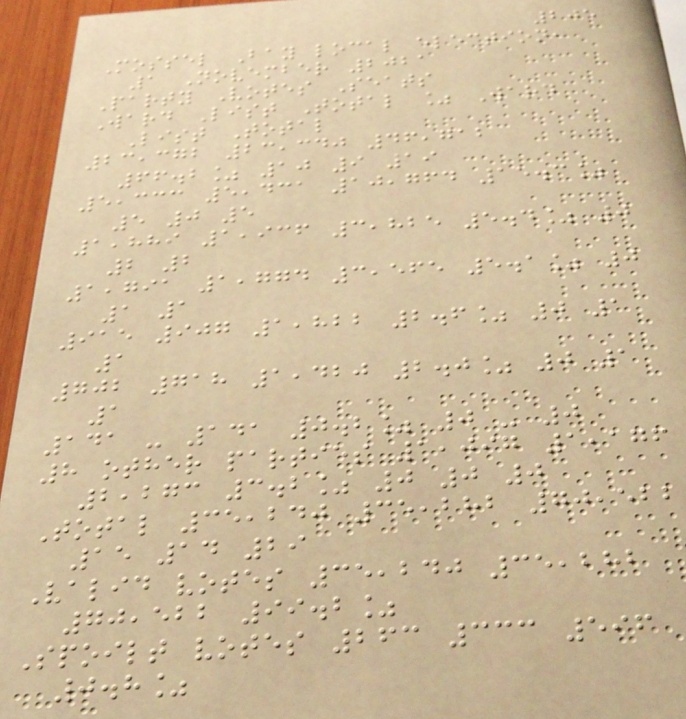205
Mossel Bay local election,
1 November 2021
Party Votes Seats
Ward List Total % Ward
List Total
23,372 23,340 46,712
66.2% 10 9 19
5,333 5,431 10,764 15.3%
5 0 5
1,889 1,936 3,825 5.4% 0
2 2
1,791 1,774 3,565 5.1% 0
1 1
915 907 1,822 2.6% 0 1
1
702 718 1,420 2.0% 0 1
1
141 - 141 0.2% 0 - 0
8 other parties 1,097 1,176
2,273 3.2% 0 0 0
Total 35,240 35,282 70,522
15 14 29
Valid votes 35,240 35,282
70,522 99.2%
Spoilt votes 263 333 596
0.8%
